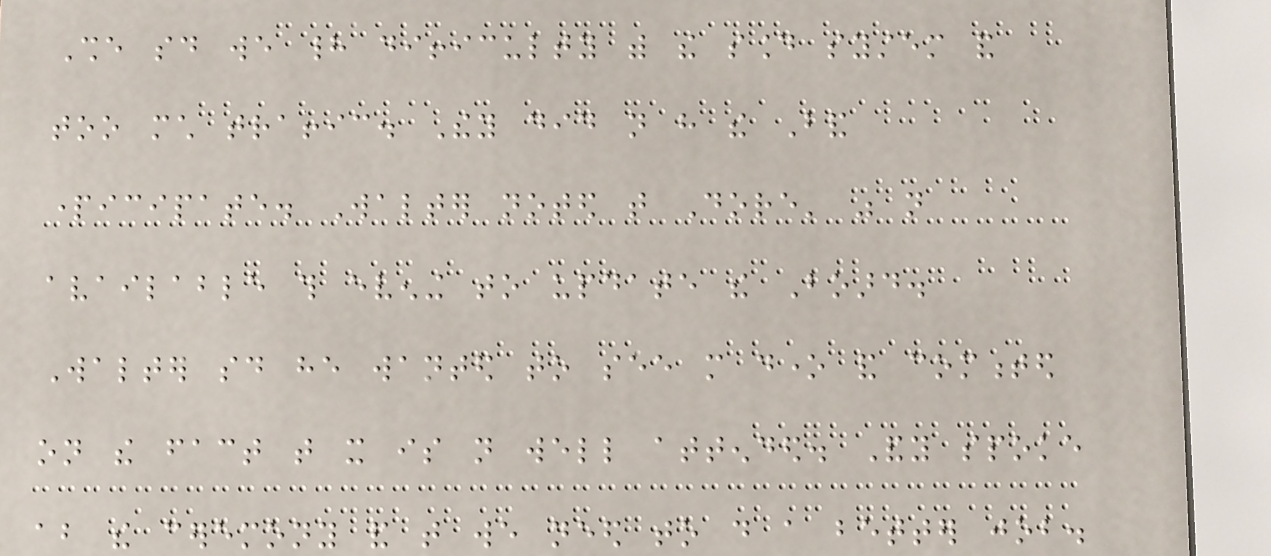She said we had difficulty with the sound system and
too much traffic. They did not have the Band
participate. Walter noted that Dore' was not
available this evening to update the Board.
Walter said he wanted to see more done and commented
on the fact that it is not well attended. Andy spoke
about the ceremony and that we need to do a better job.
